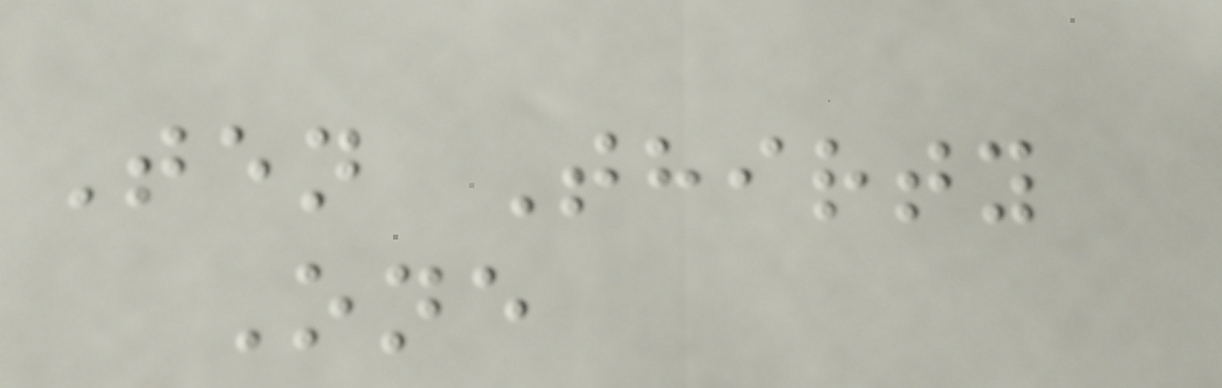Ten Thirty
One
